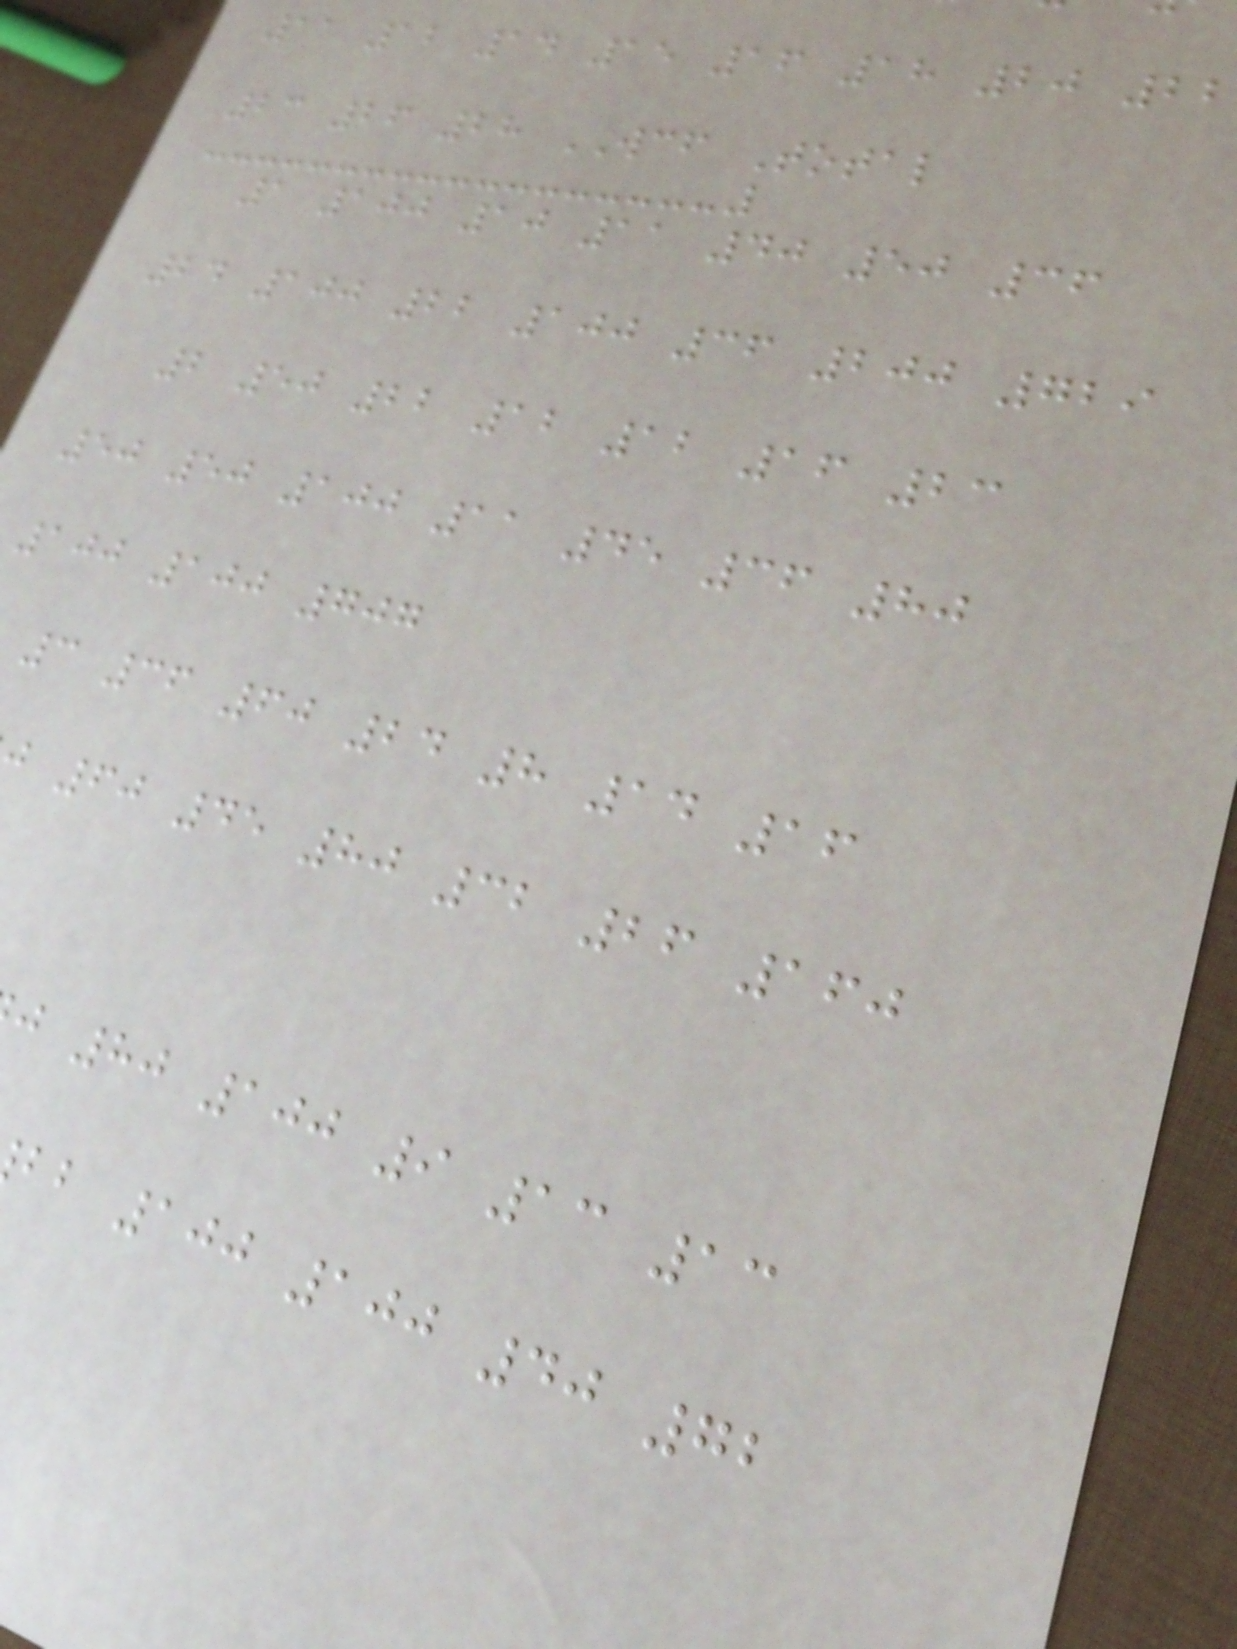11 12 14 15 16 18 20 22
23 26 28 WCF Total
1 100 10 11 40 50 36
24 100 22 100 36 200 729
2 50 22 12 12 16 23
50 50 100 11 45 36 80
100 100 707
3 36 60 24 8 14 16
60 45 80 32 26 160
j 80 100 9 13 13
bb 100 100 40 72
